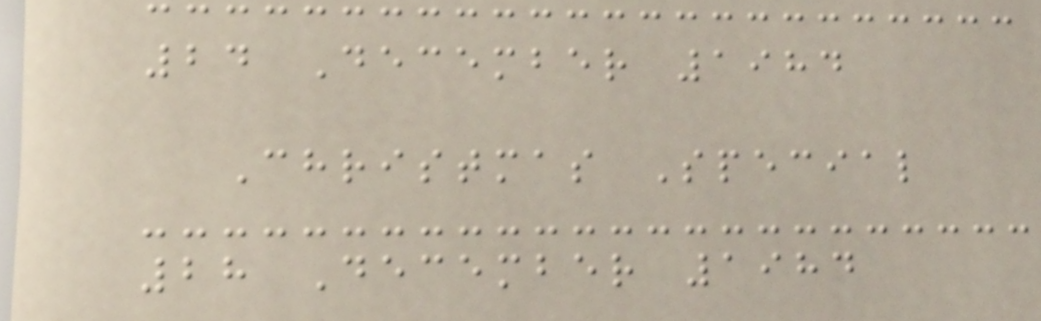24 December 1984
Christmas Special
28 December 1984
